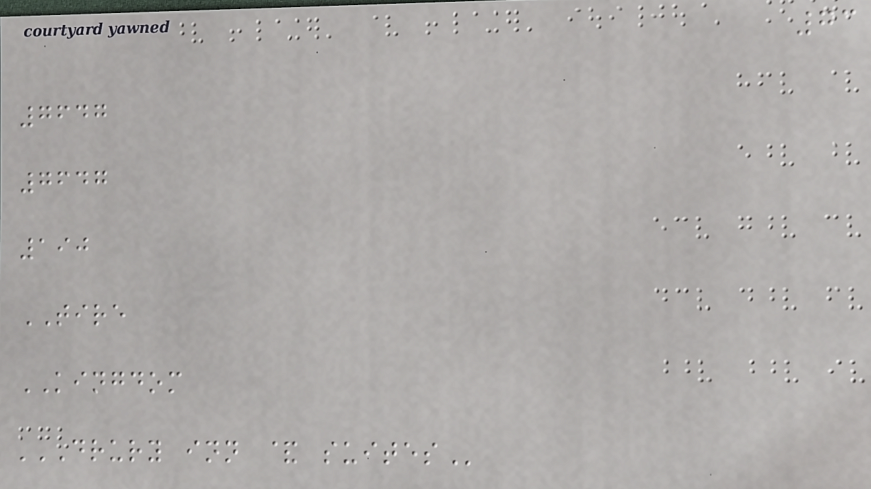73
7647
7647
190
TIRE
KINGDOM
DRURY INN & SUITES
